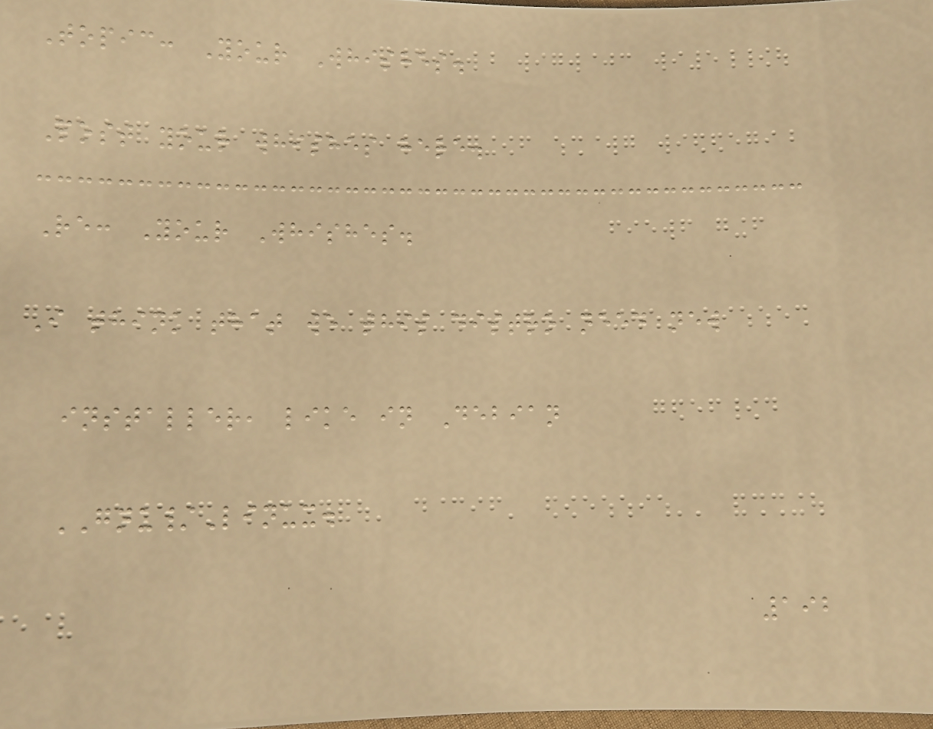Topic: Your Whishes.
Post your whishes here.
Re: Your Whishes.
I think that we this distro need new
installer, like in Debian
GNU/Linux.
192
